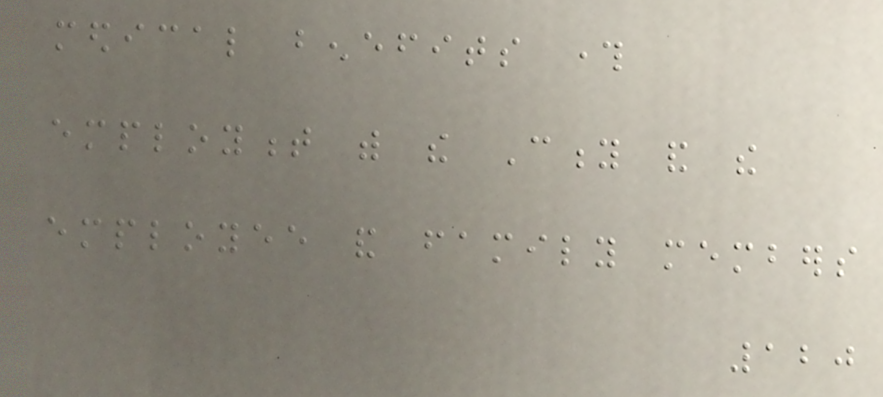medical benefits through
employment with the City and the
employee and family members
120
